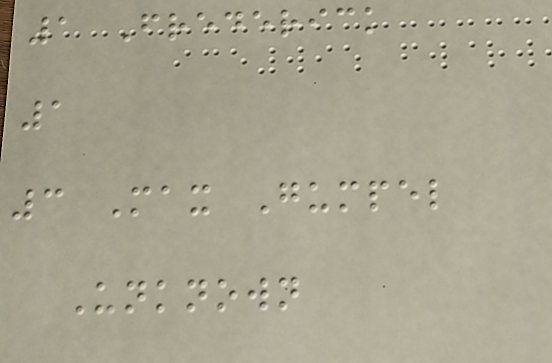1 Frederick
1
3 Max Gumpel
Unknown
